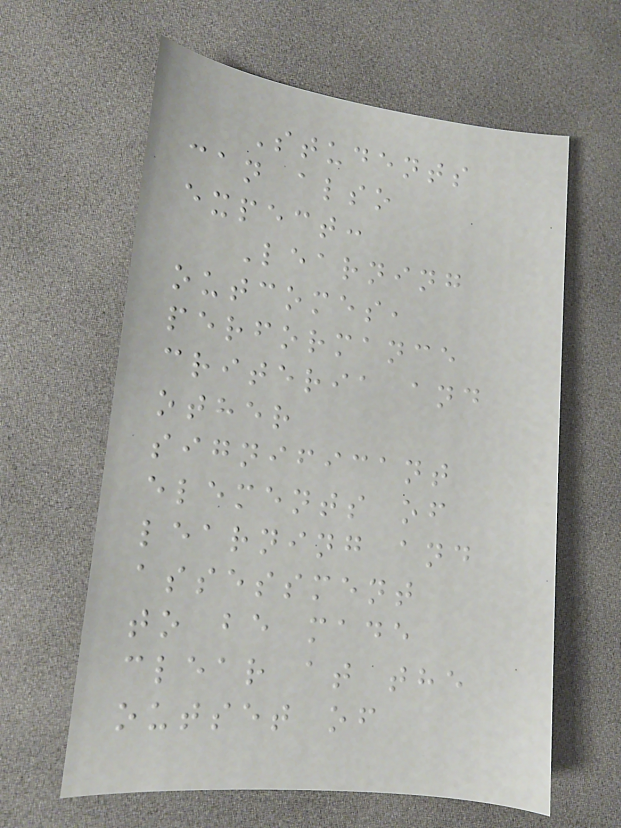Students
can also
expect:
Learning
outcomes,
performance
criteria and
other
significant
elements of
learning and
assessment
to be made
clear at the
outset of
